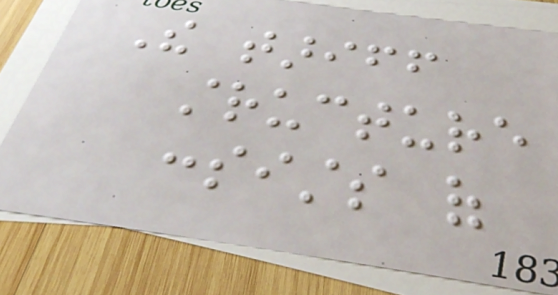The tariff
structure
consists of
